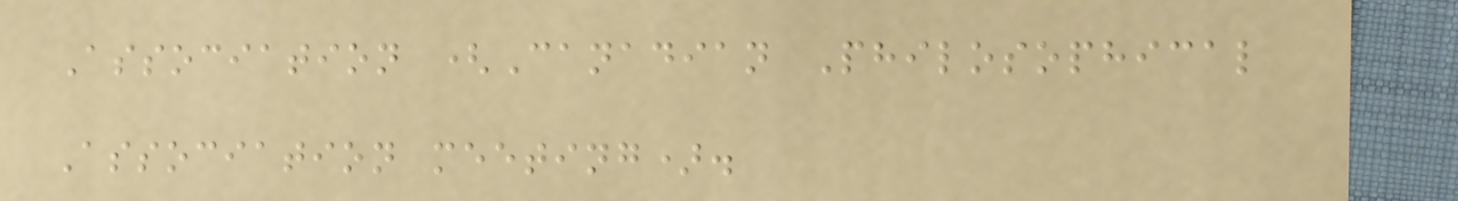Association (Canadian Philosophical
Association meeting).
